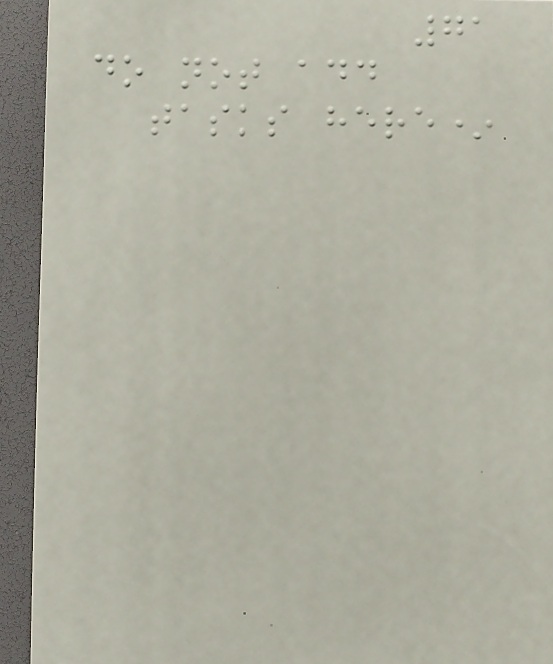71
do not add
tasks here*
